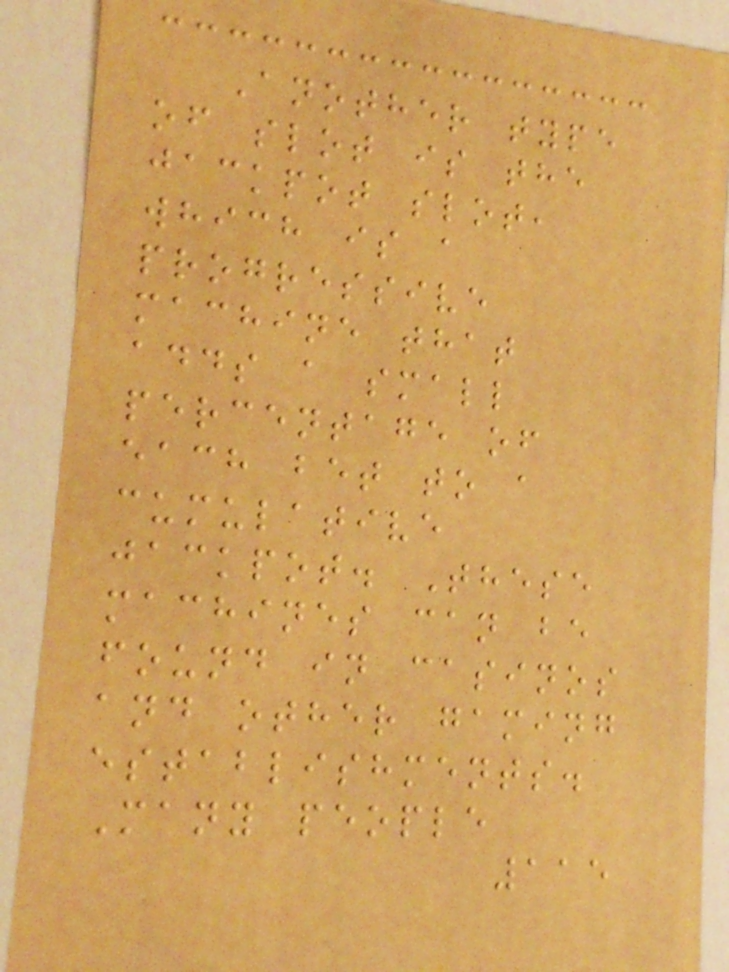Another type
of slot is the
jackpot slot,
which is a
progressive
machine that
adds a small
percentage of
each bet to a
cumulative
jackpot. These
machines can be
found in casinos
and other gaming
establishments.
Many people
115
